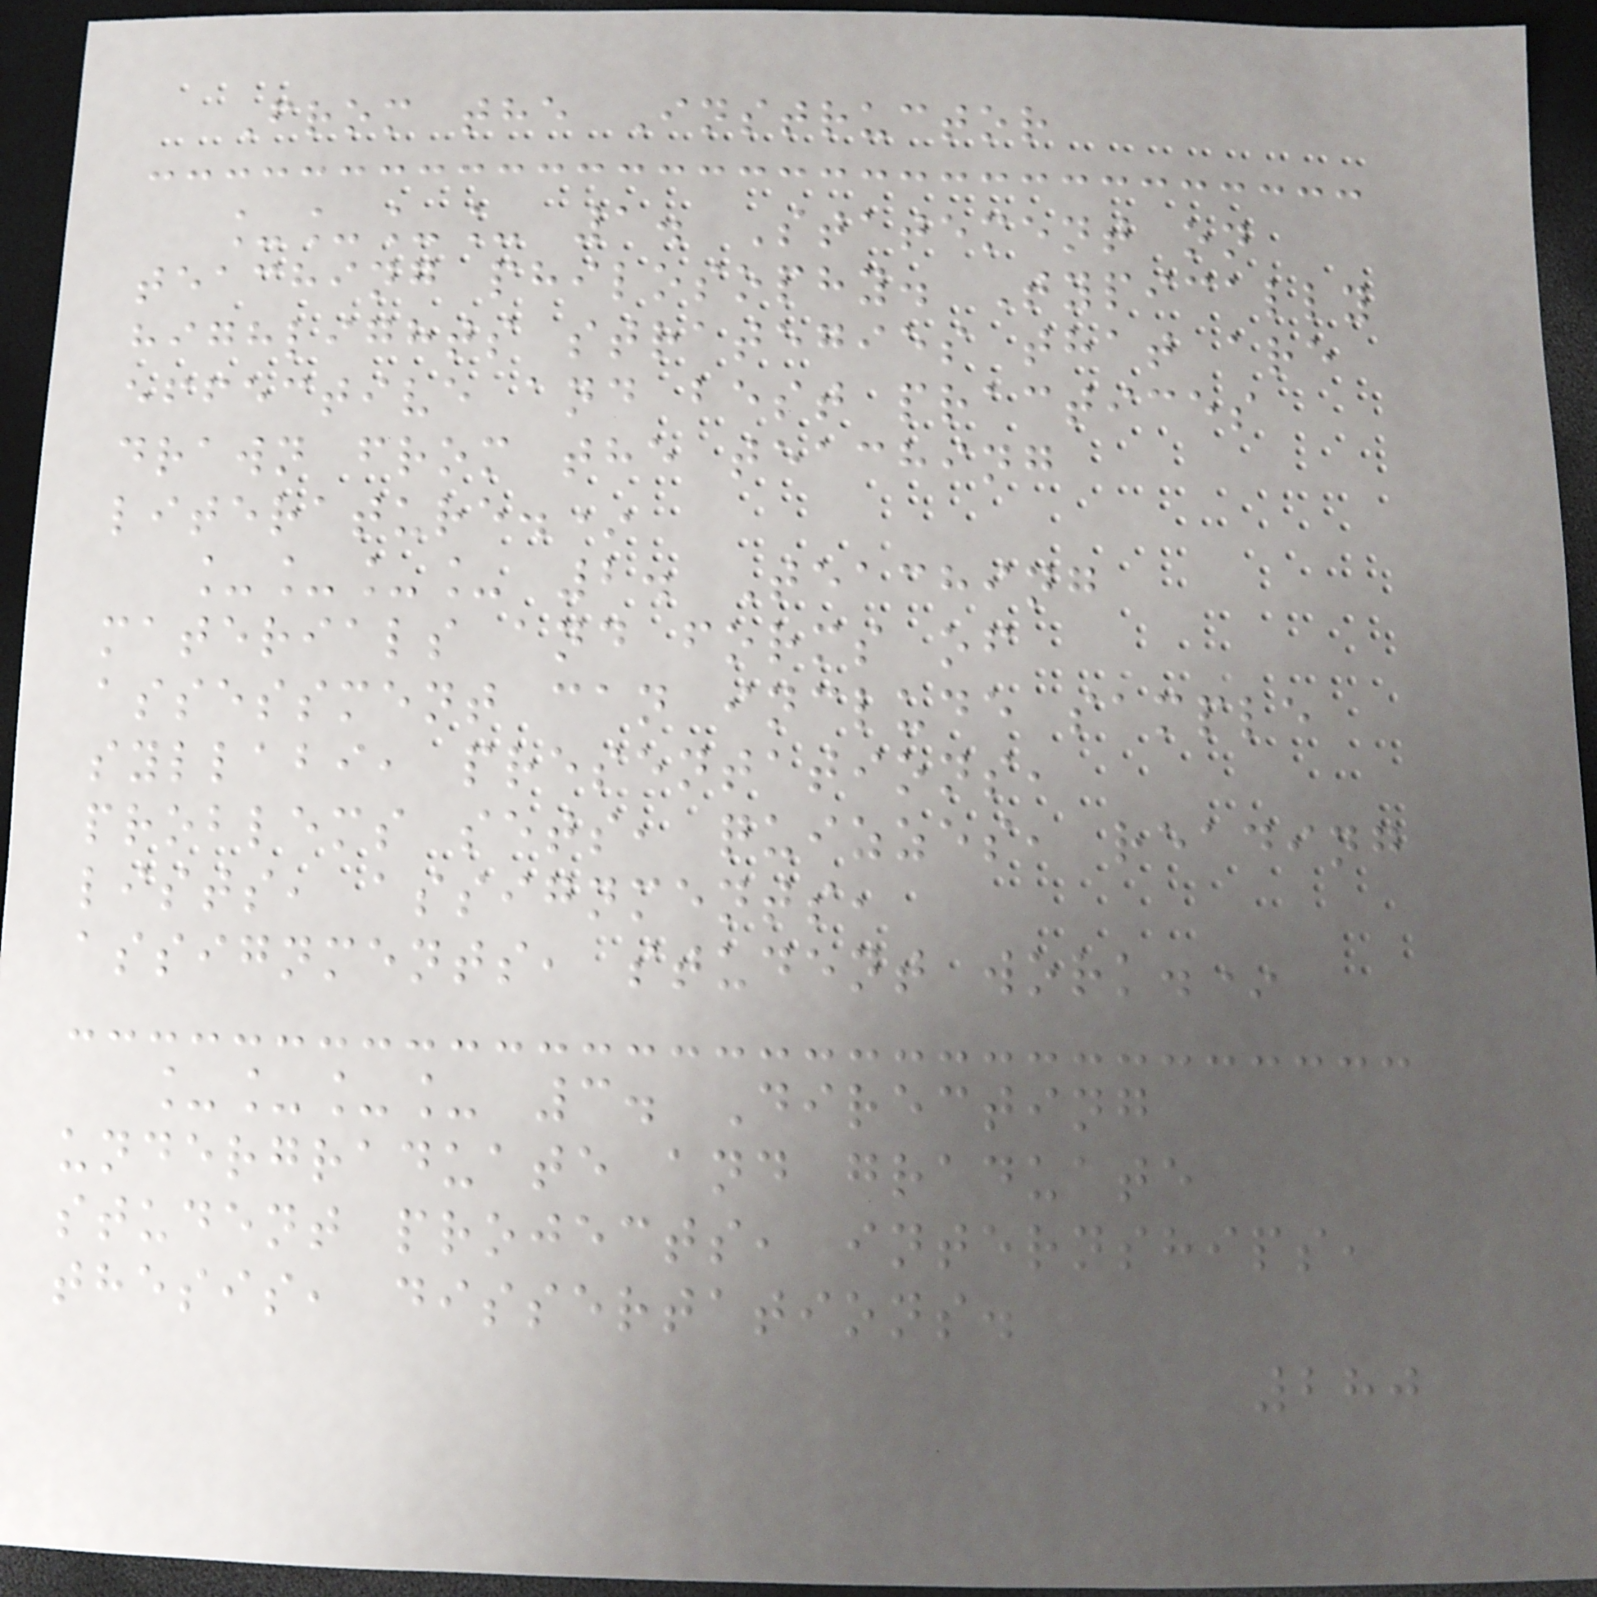From the Instructor
____ 1. Statement on
teaching philosophy. Typically
highlights strategies that are
effective and best practices
drawn from the teaching
literature.*
____ 2. Teaching
materials and forms of
assessment can include sample
syllabi, presentations,
problems sets, quizzes, reading
lists, assignments,
assignments, student work.*
____ 3. Directing
undergraduate and graduate
student projects, internships,
thesis, dissertations.
280
